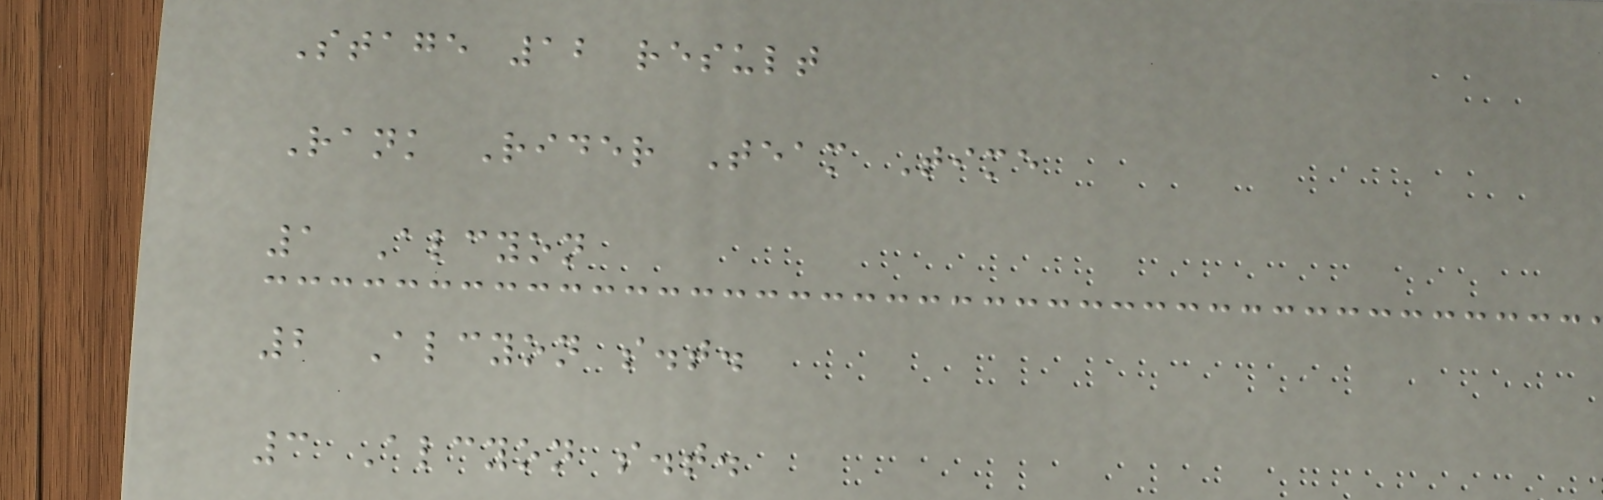Stage 12 result
Rank Rider Team Time
1 Alcyon
2 Alcyon s.t.
3 Alcyon s.t.
